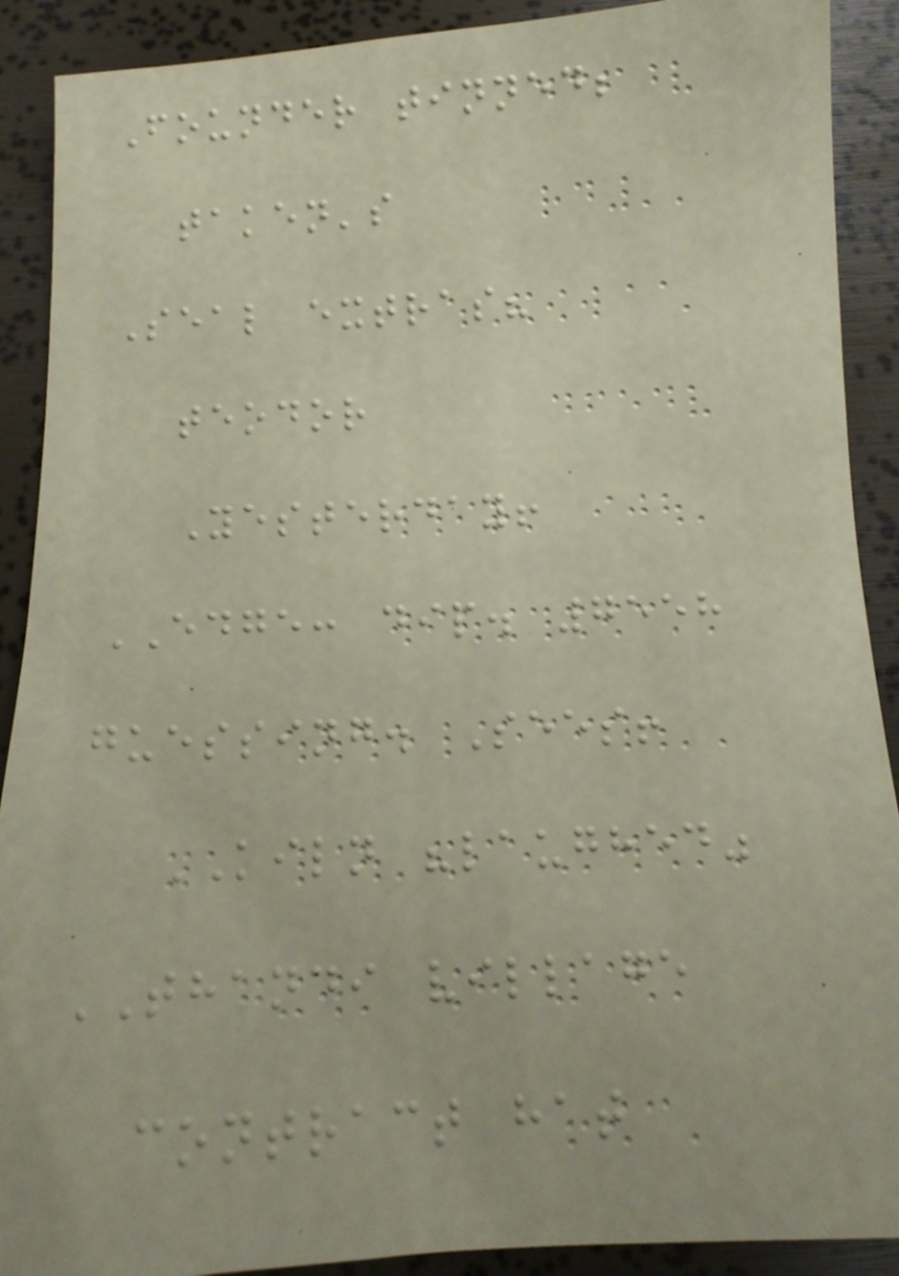Founder tinned;
taken's
Seal extras?
teodor
Yesterday!
EDGE: dip. 7558
guessing. Sees!
KILN "laughed"
THANDI village
contract hat
